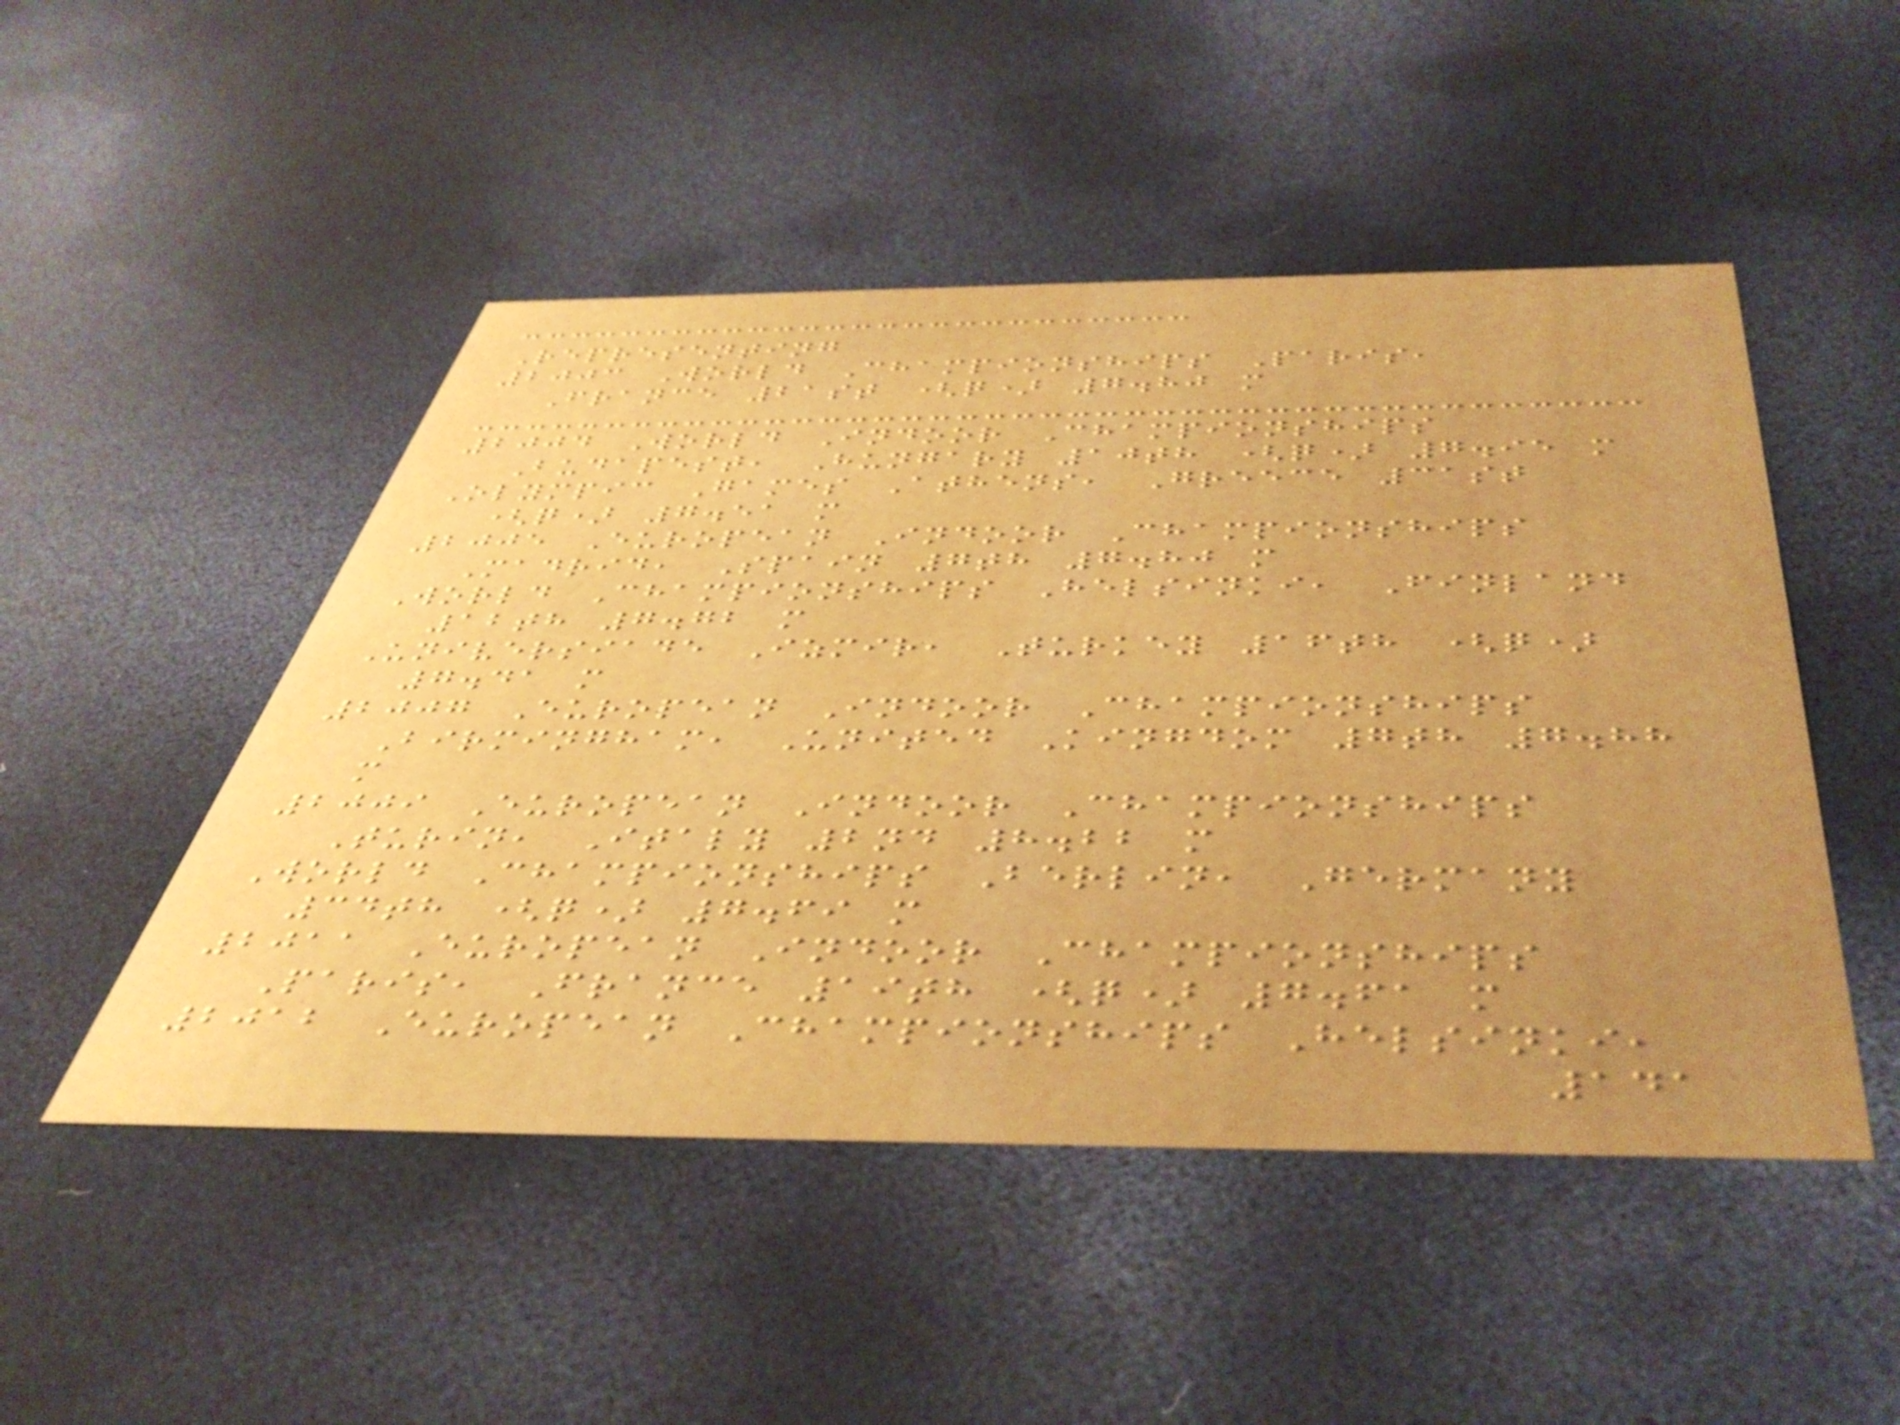Representing
2003 World Championships Paris,
France 21st (q) 7.80 m
2004 World Indoor Championships
Budapest, Hungary 10th (q) 7.95 m
Olympic Games Athens, Greece 31st
(q) 7.51 m
2005 European Indoor Championships
Madrid, Spain 7th 7.80 m
World Championships Helsinki, Finland
12th 7.72 m
Universiade Izmir, Turkey 16th (q)
7.41 m
2007 European Indoor Championships
Birmingham, United Kingdom 7th 7.88
m
2009 European Indoor Championships
Turin, Italy 2nd 8.22 m
World Championships Berlin, Germany
34th (q) 7.69 m
2011 European Indoor Championships
Paris, France 19th (q) 7.61 m
2012 European Championships Helsinki,
141
